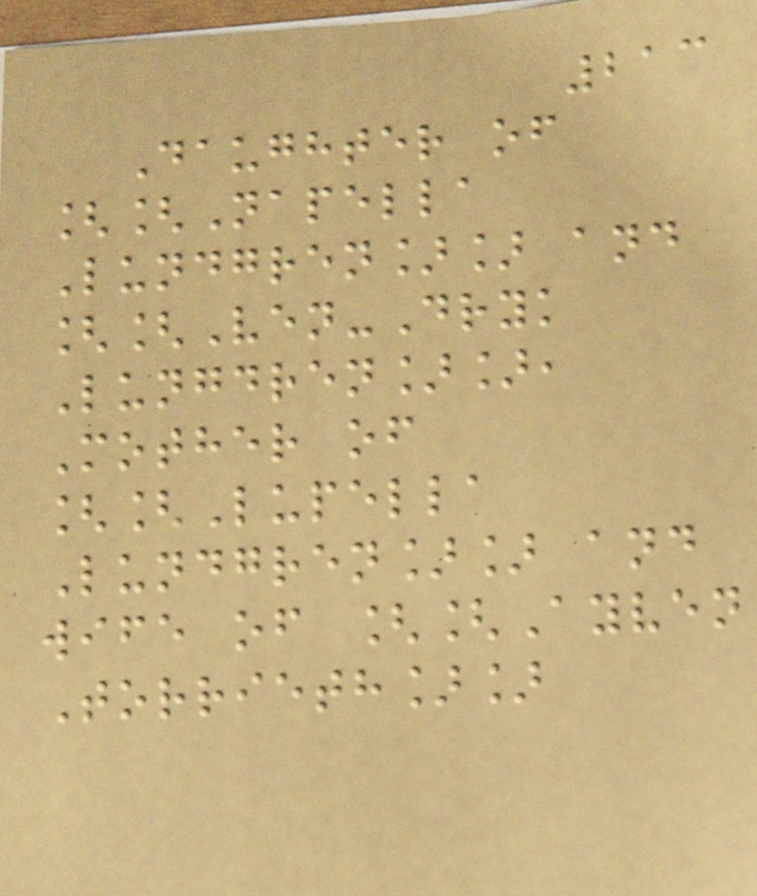213
Daughter of
[[Napella
Lundgren]] and
[[Ven-Dryk
Lungdren]],
Mother of
[[Lupella
Lundgren]] and
wife of [[Ayven
Torrieth]]
